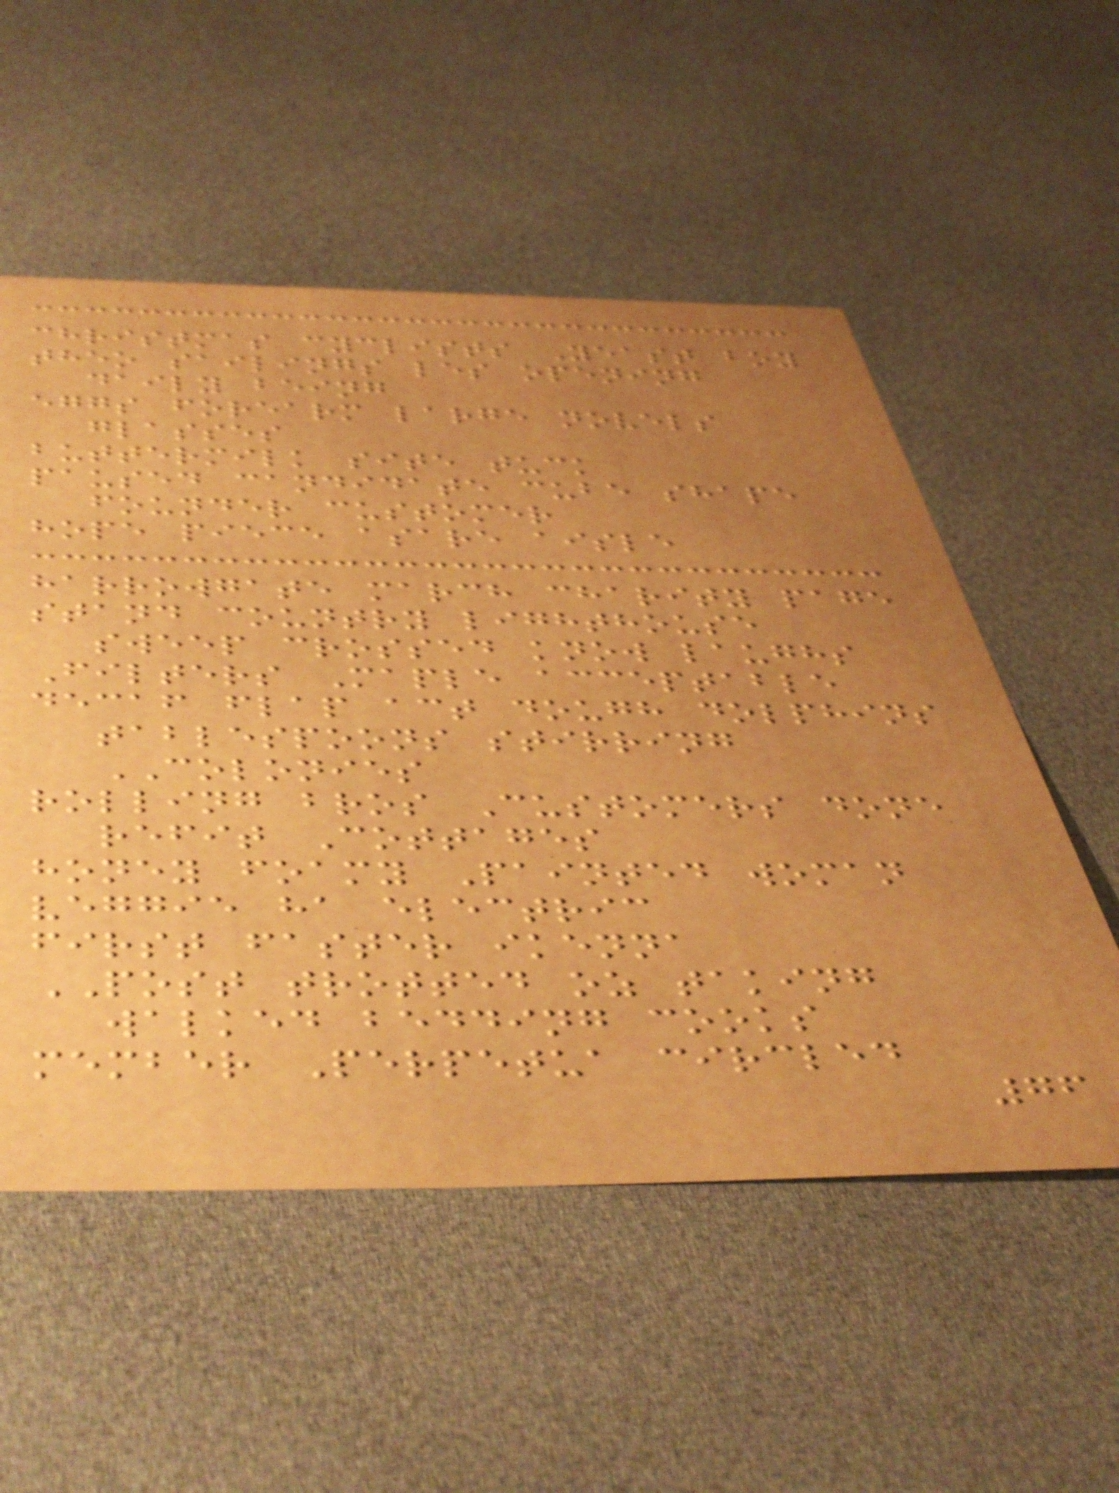christmas cyclists Yeast boy
theo sailings les opening
daily being
eggs forearm large novels
glasses
buttermilk site tuck
paused candidate cube shape
founder customer
hope piece asare aisle
harrowgate march charity page
stand country lighthouse
sweep crossed know laughs
Filters Maple acceptable
decaf flap act dough dolphins
tablespoons stirring
COLONIES
rolling bros Customers done
refit Cottages
honey foamy Painted woman
veggie ha electric
first faster ikenna
POST trotted oz taking
walked bedding cooks
member Perpetua circled
76
